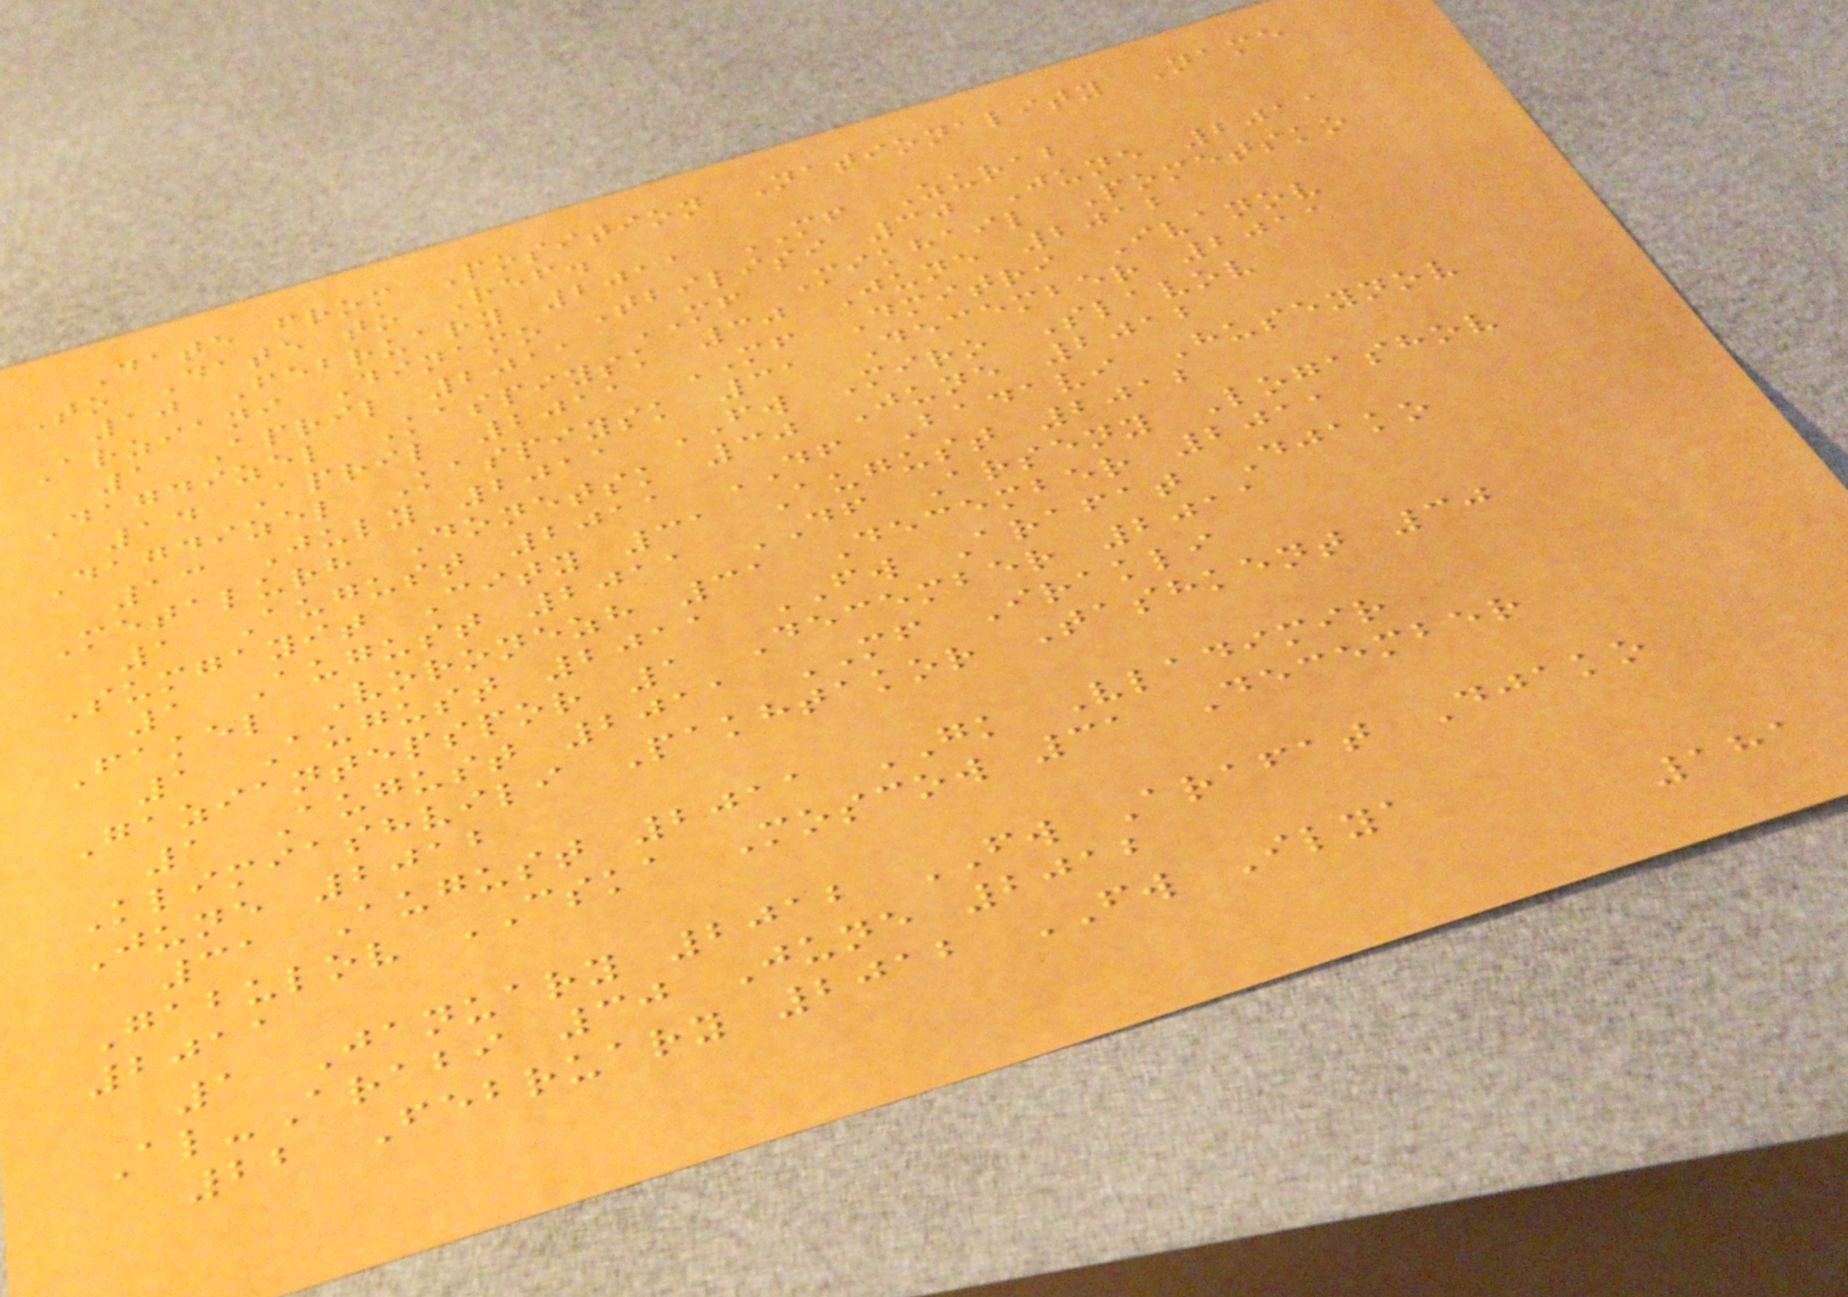Date from Position Nationality Name
To Date to Ref.
10 February 2011 MF Zurab
Arziani Dinamo Tbilisi 30 June 2011
1 April 2011 MF Mikhail Pometsko
Dagdizel Kaspiysk 30 June 2012
14 April 2011 MF Dmitri Ivanov
Dagdizel Kaspiysk 31 December 2011
13 July 2011 FW Miro Slavov
Metalurh Donetsk 30 June 2012
1 August 2011 DF Badavi Huseynov
Sumgayit City 31 August 2012
1 August 2011 DF Arseny Logashov
Fakel Voronezh 31 December 2011
1 August 2011 FW Arafat Djako
Gaziantepspor 1 December 2011
1 August 2011 MF Irakli
Klimiashvili Pakhtakor Tashkent 30
June 2012
31 August 2011 GK Vladimir
Gabulov CSKA Moscow 31 December
2011
1 January 2012 FW Arafat Djako
Al-Arabi 30 June 2012
22 February 2012 FW Ilya
181
